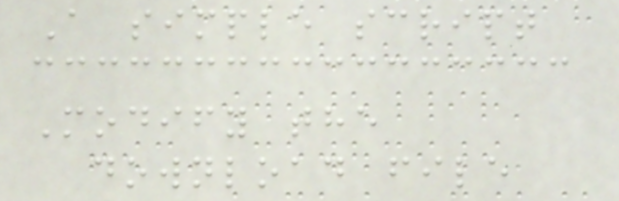A simple script
Modify the
download file
